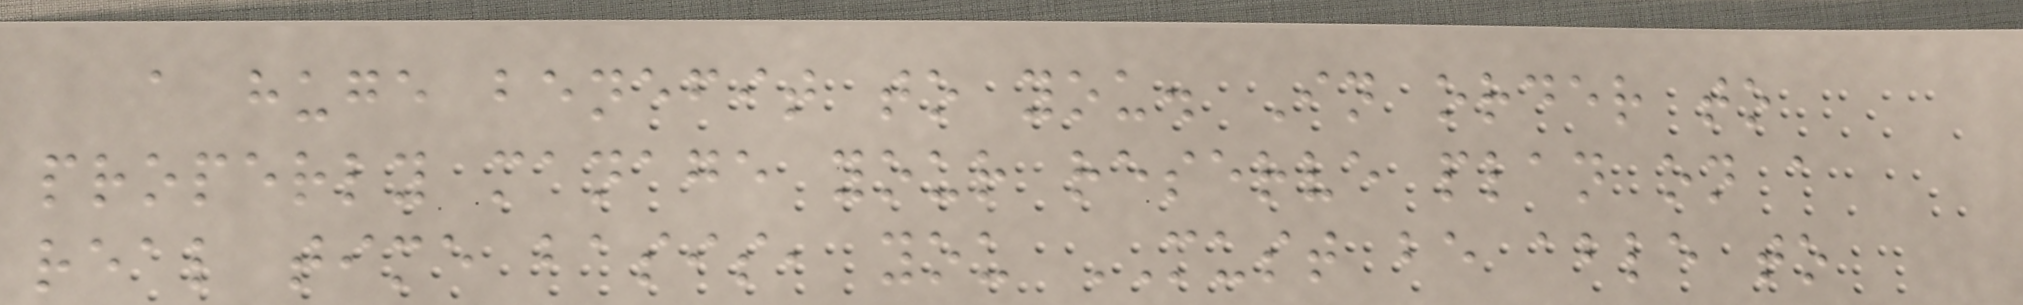a huge benefit to you. In order to
properly manage your reserve plan on a
real time basis, you MUST be able to
